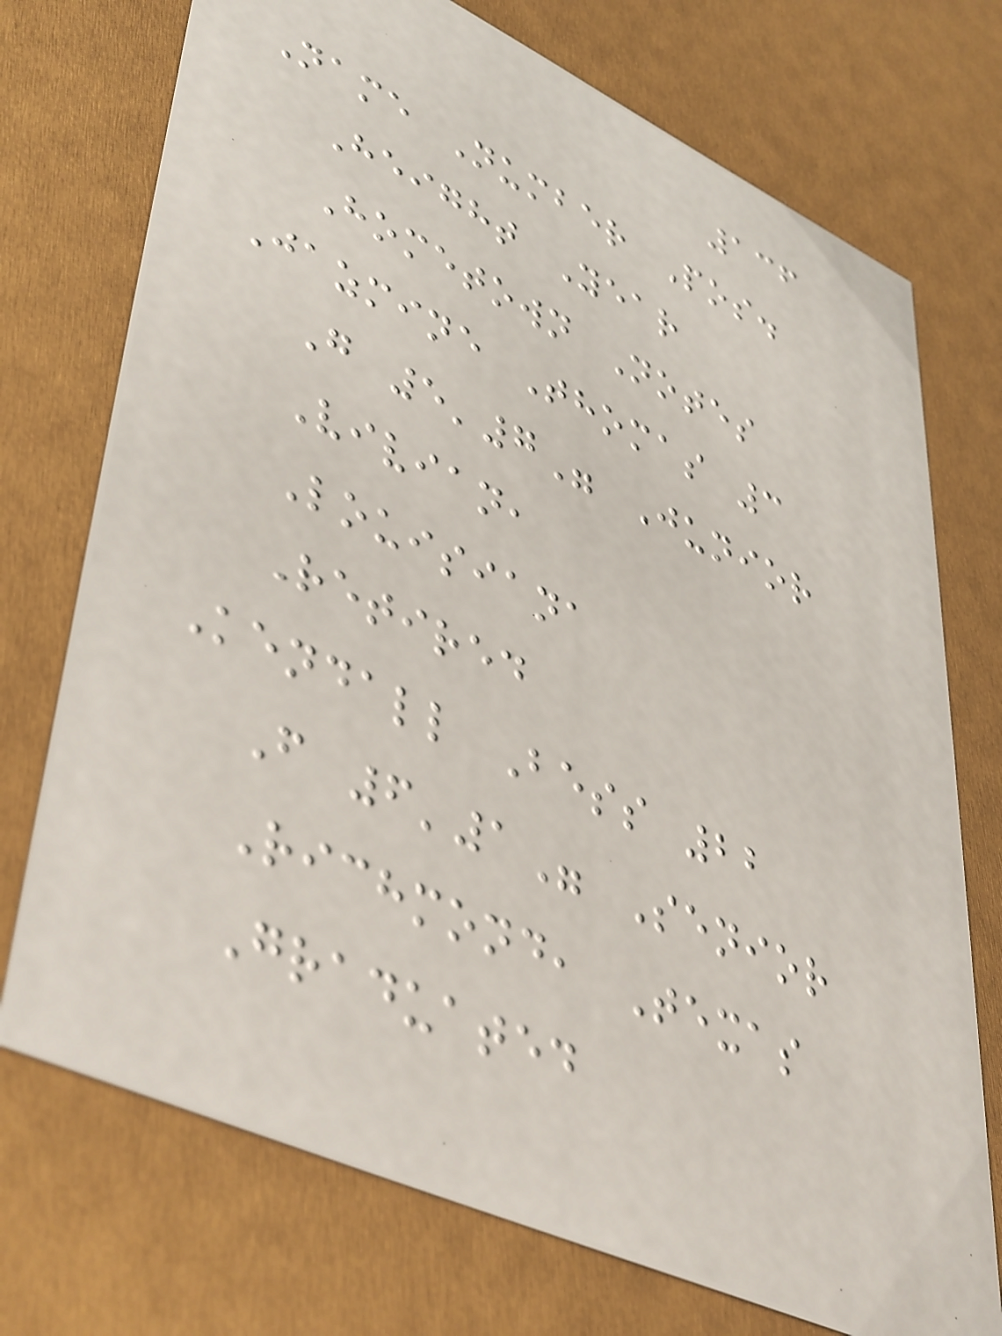136
Name Number Pos.
Height Year
Hometown Notes
Jazmine Thomas 3
G 5'7" Junior
Vivian,
Louisiana
Retired
Kendall Bess 22
F 6'1" Senior
Richmond, Texas
Graduated
